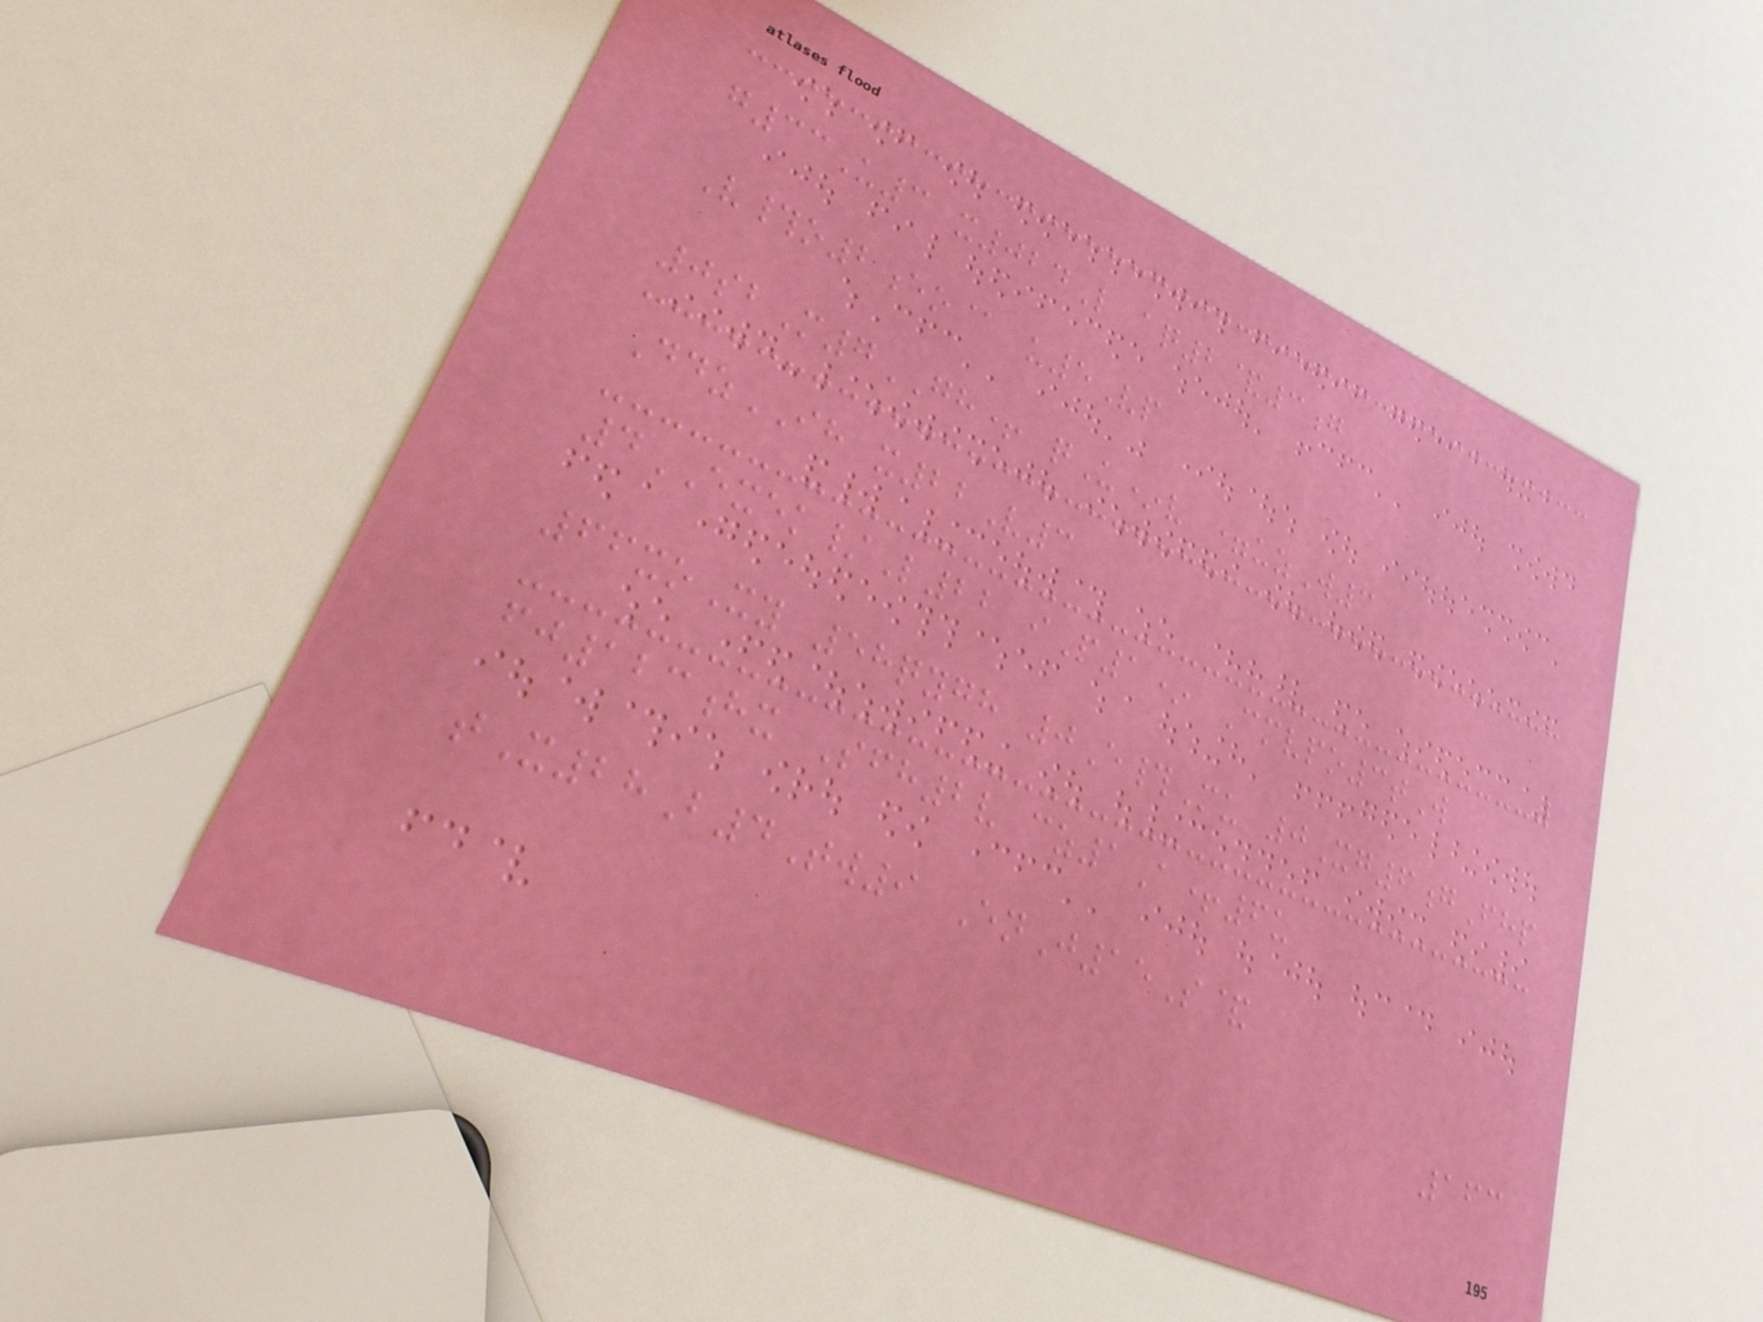g33U3 x024L aq2&3g
V#o2eo@ u5Vp
0sbM7GH+ qU*v =uzW3
DdzIH x22V3
4EXEK/L22 iP1* Cmvpo3tW
66xoXy 58qygh 0E#Mu 0Xg6gFhp
fj123hx Sfh2v cz1A+6u
tX28B4Tw9 EnJ15S&
163
